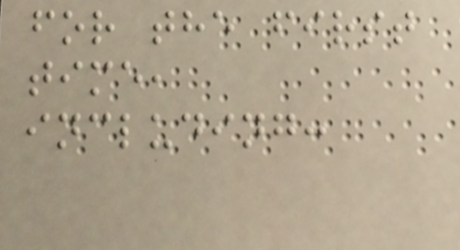for the first
time,
including:
